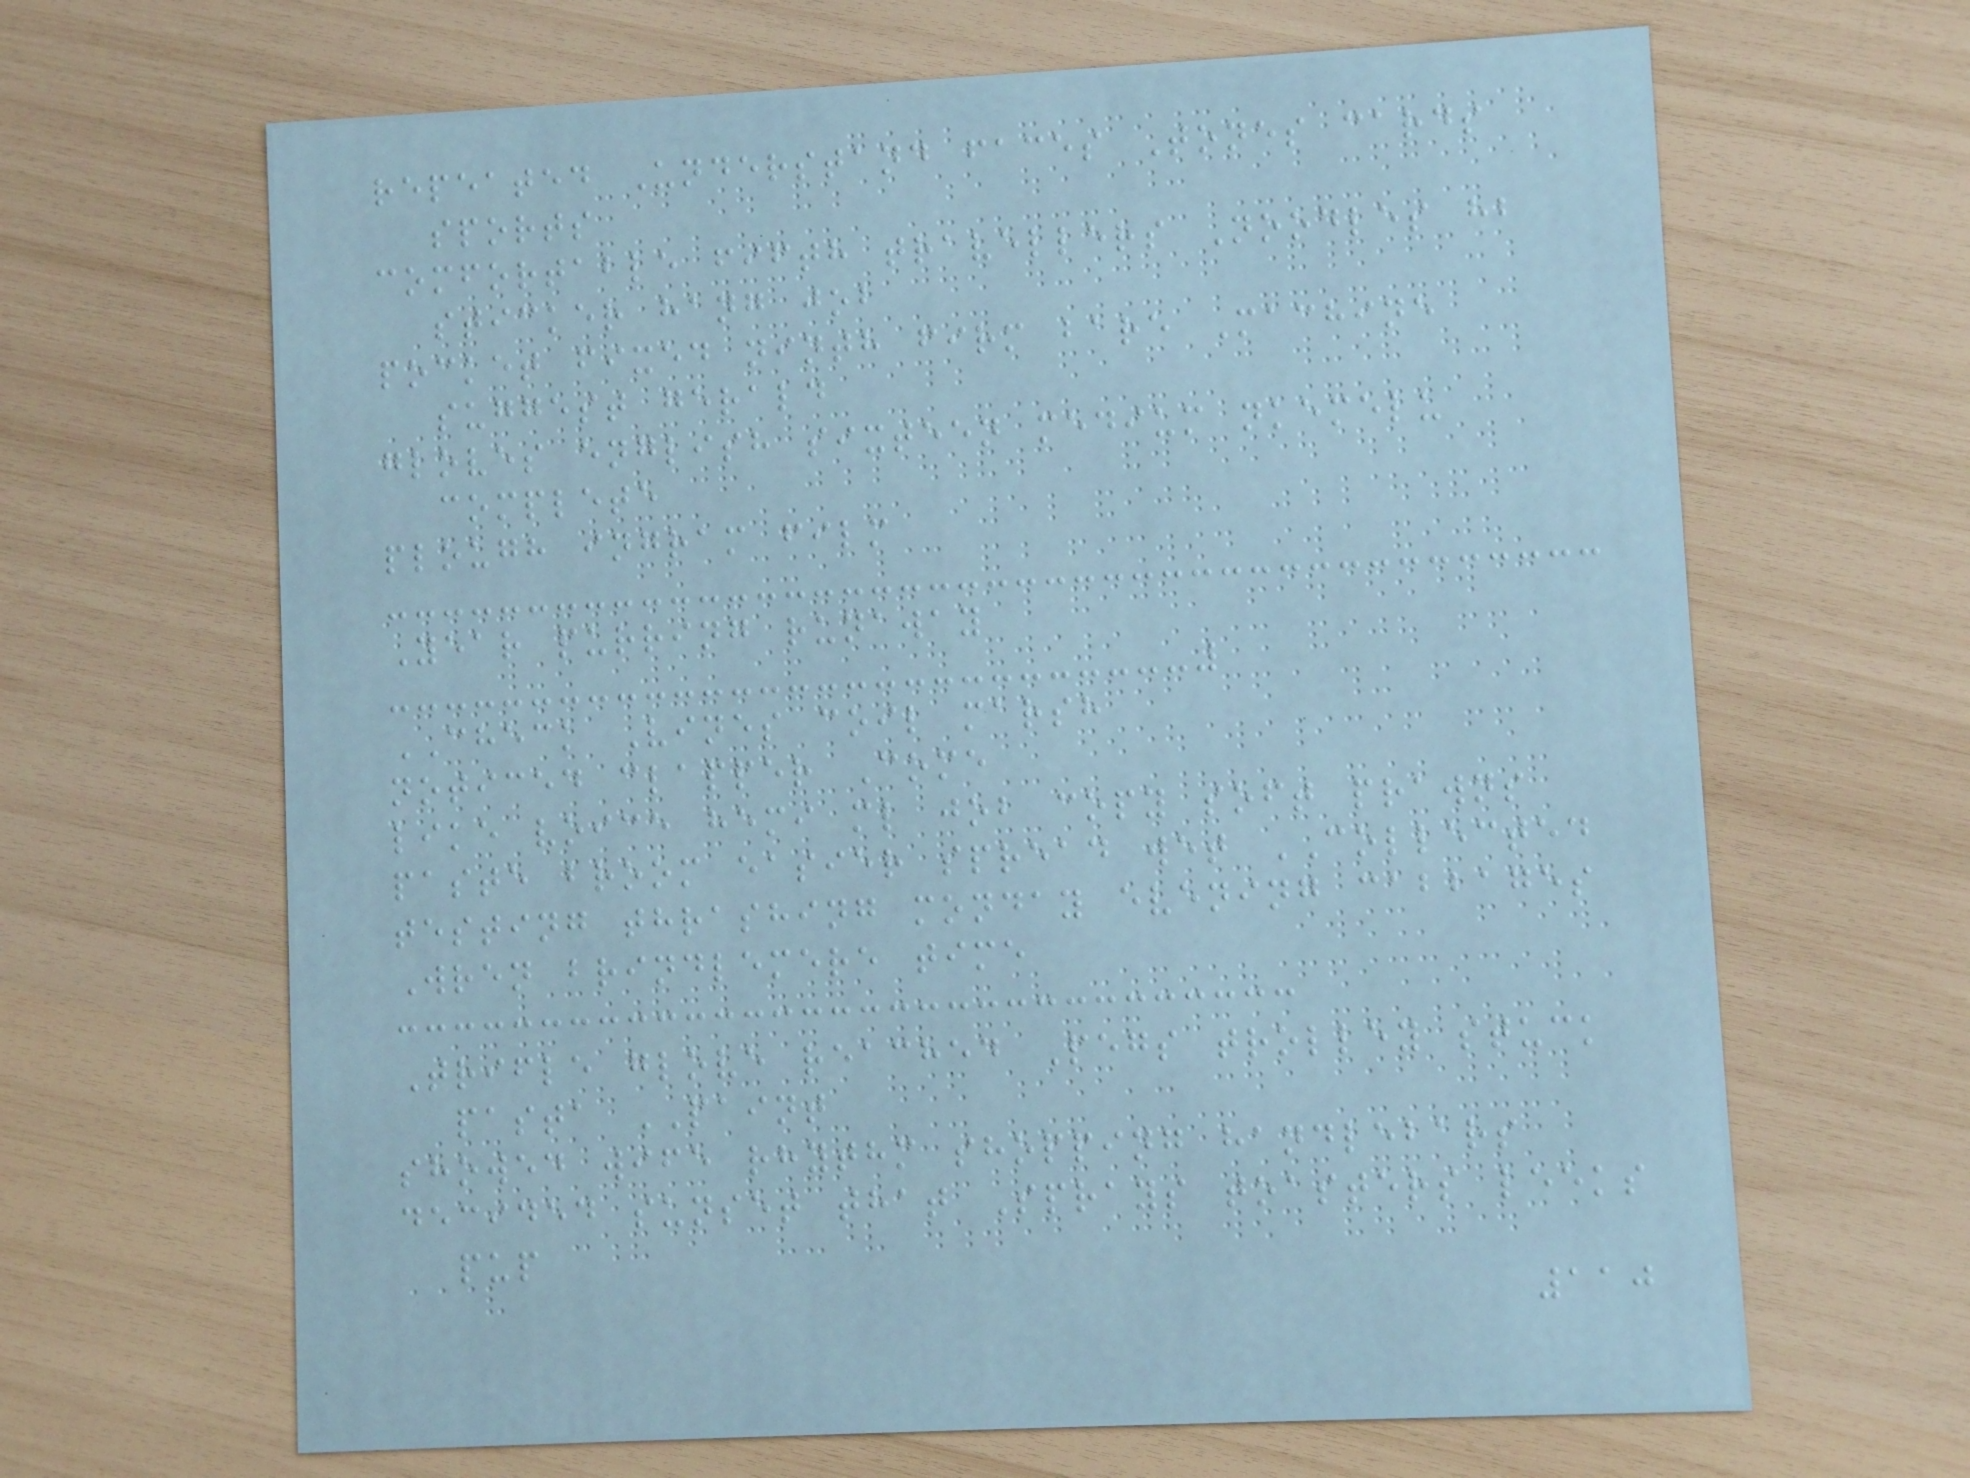repeated Understand faces Tones cards
sports
comfortable fifth travellers Noodles hb
sticker hang job
pocket fixed ninth firm bare Machine
suggest gerald
gloves english sixteen medium nkemelu
complete
plough ingram film
Year purring runaway
CHECK Vines coil marsh
noticed clapper Come
like voice hemi ml job copy soft prawns
paste broom easier spread wet COLLECTED
testing thrashing monday evening cabbages
Wren brindlemere time
Trifle glove reached Pegs trolley stuck
pasta PAINT
showed wife rhythm shopping handlebars
decided sunset that Sprays toasters leeks
pup
110
